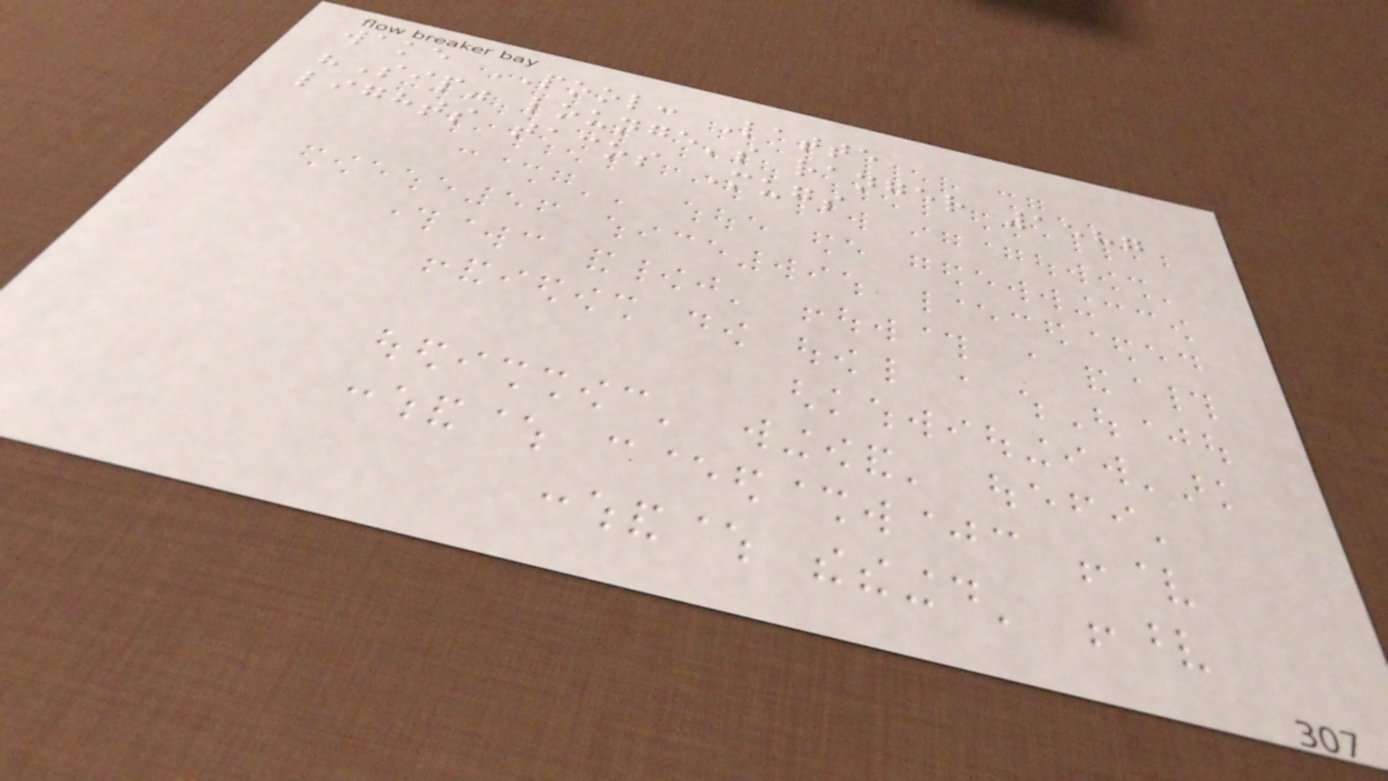wake POOL: Latte
"Sip" lounge's ranger 1587
lights tacos Mugs
